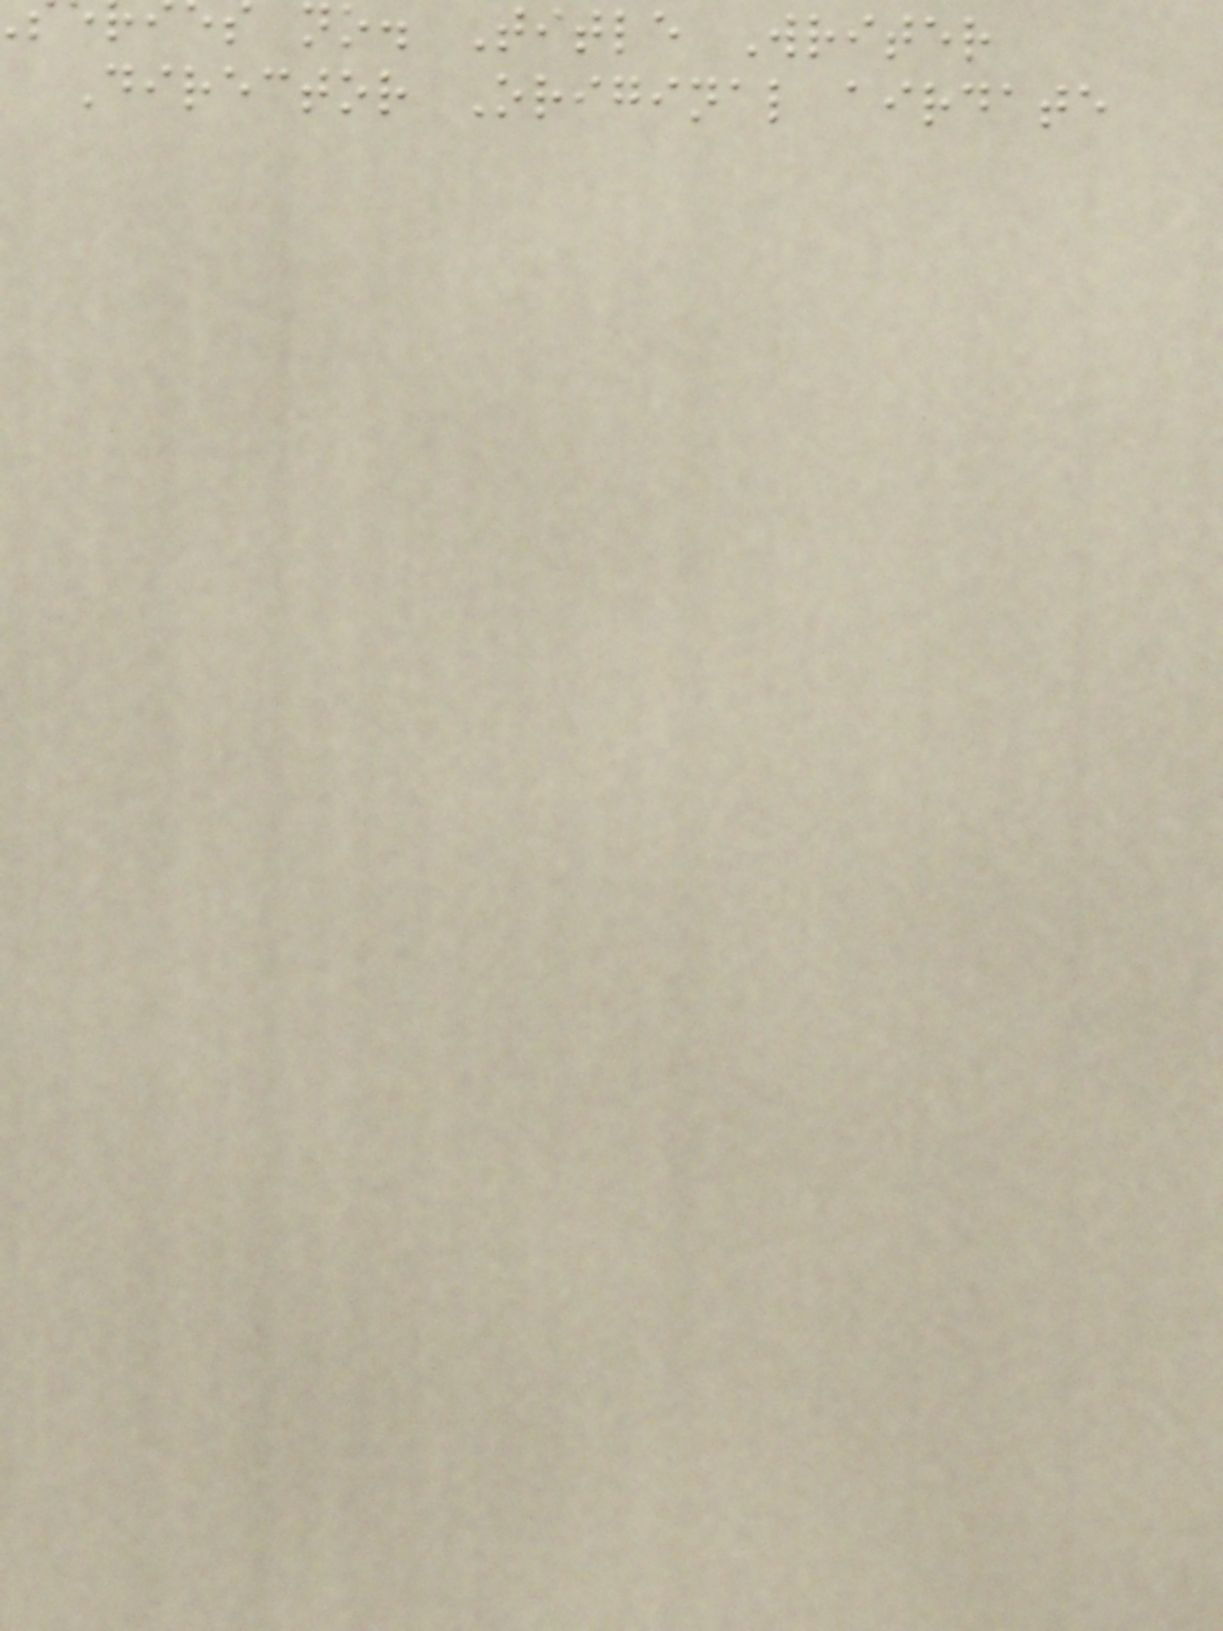no. Title Writer
Director Original airdate
